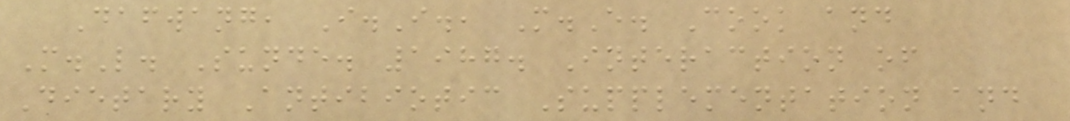Dafwang, I.I., M.E. Cook and
M.L. Sunde. 1987. Interaction of
Dietary Antibiotic Supplementation and
